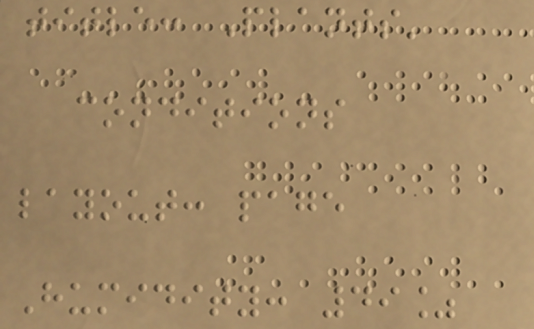title: Plants'
conditions
layout: page
Humidity: 49%
